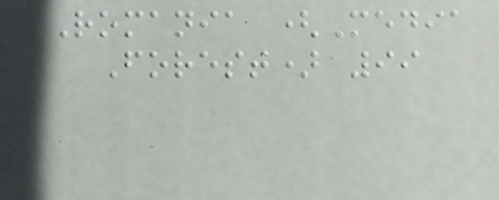Romania (Media
Forest) 99
